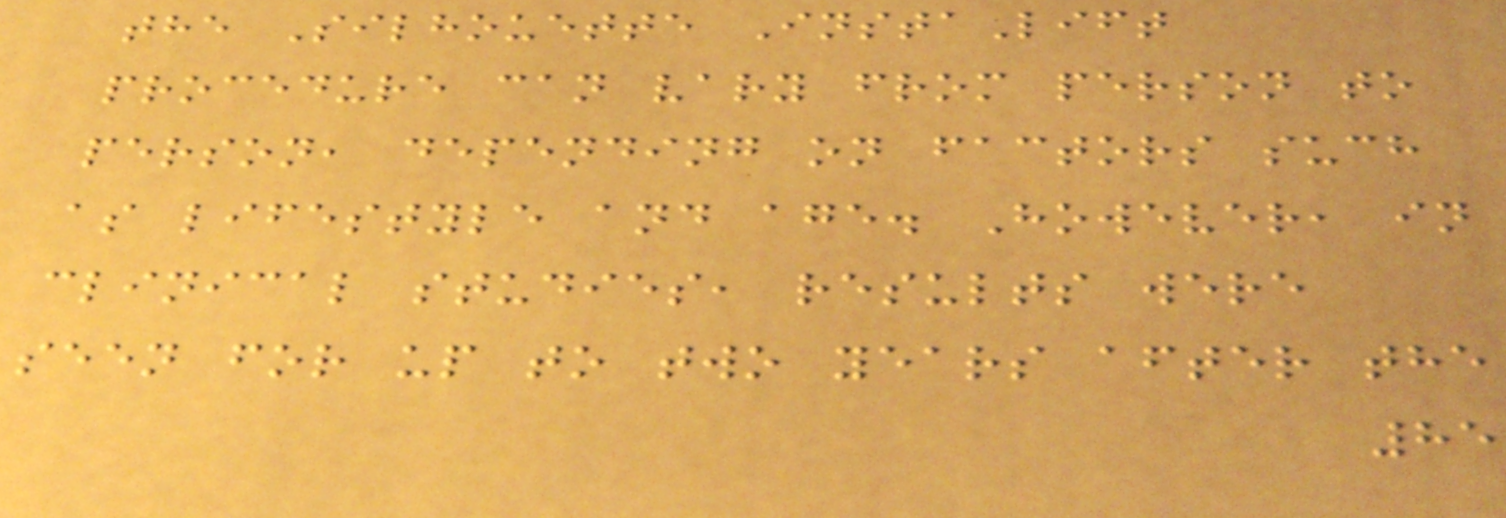the Silhouette InstaLift
procedure can vary from person to
person, depending on factors such
as lifestyle and age. However, in
clinical studies, results were
seen for up to two years after the
85
